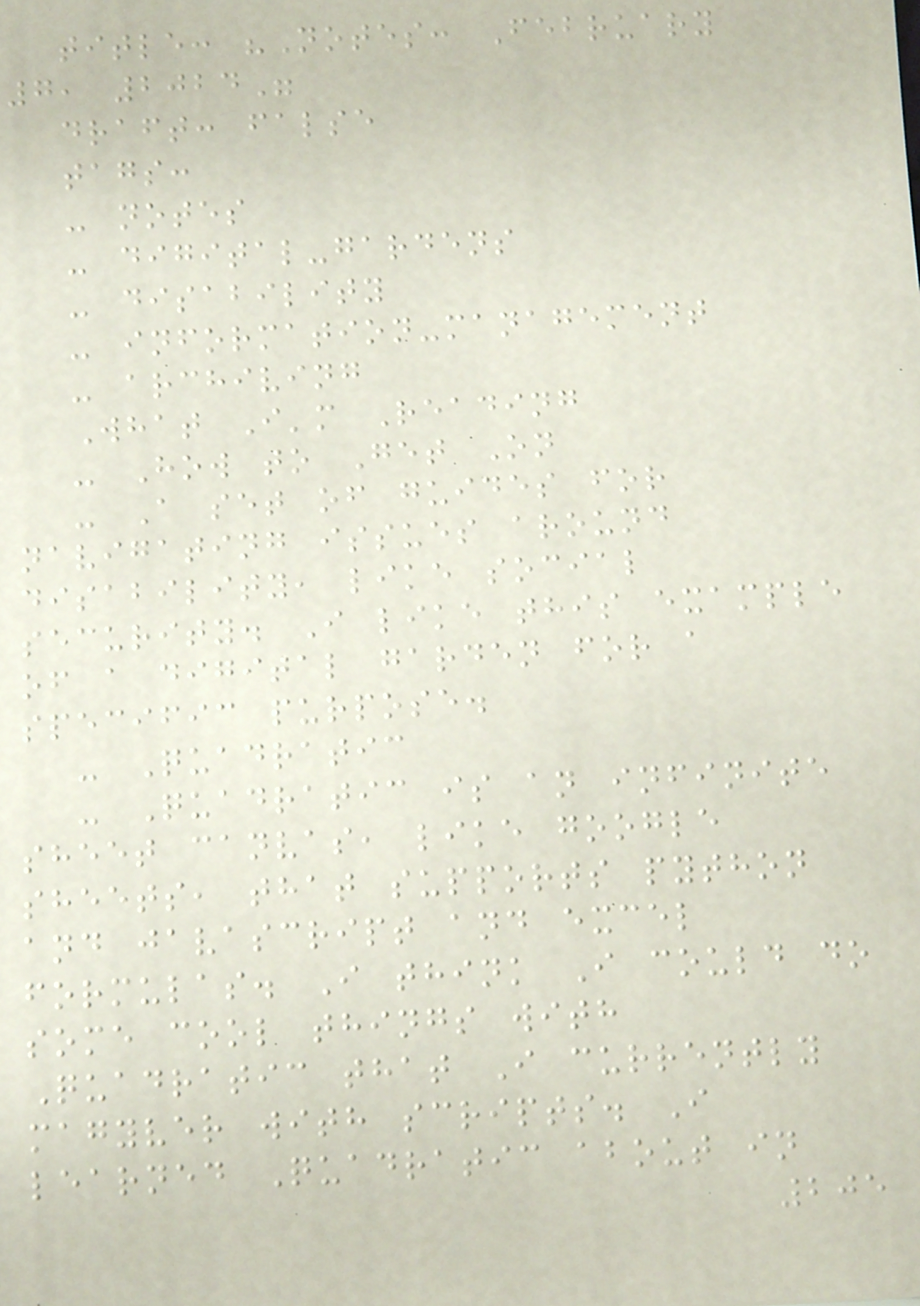title: "Notes: February
7, 2024"
draft: false
tags:
- notes
- digital-gardens
- disability
- information-management
- archiving
What I'm Reading
- How to Get On
- A set of guides for
navigating issues around
disability, like social
security. I like this example
of a digital garden for a
specific purpose.
- Quadratic
- Quadratic is an infinite
sheet canvas, like google
sheets, that supports python
and javascript and excel
formulas. I think I could do
some cool things with
Quadratic that I currently
magyver with scripts. I
learned Quadratic about in
205
